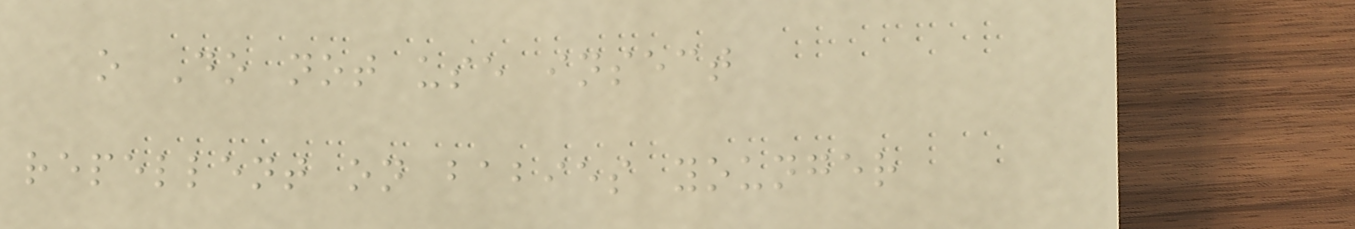o Do not use insect
repellent on babies younger
